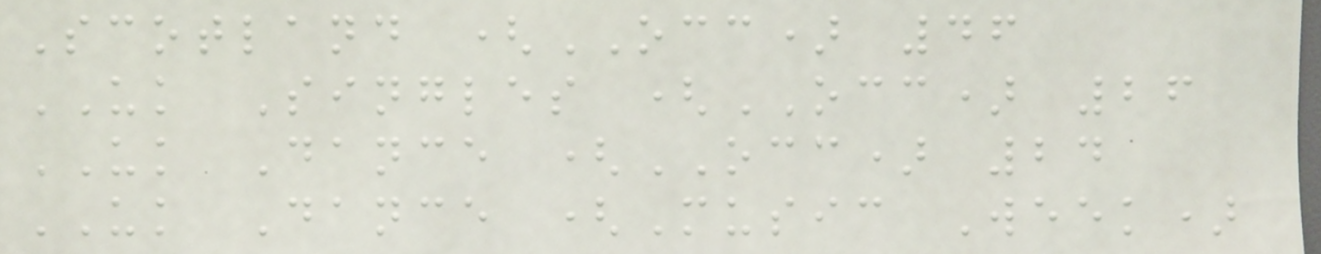Scotland (OCC) 46
UK Singles (OCC) 26
UK Dance (OCC) 24
UK Dance (Music Week)
